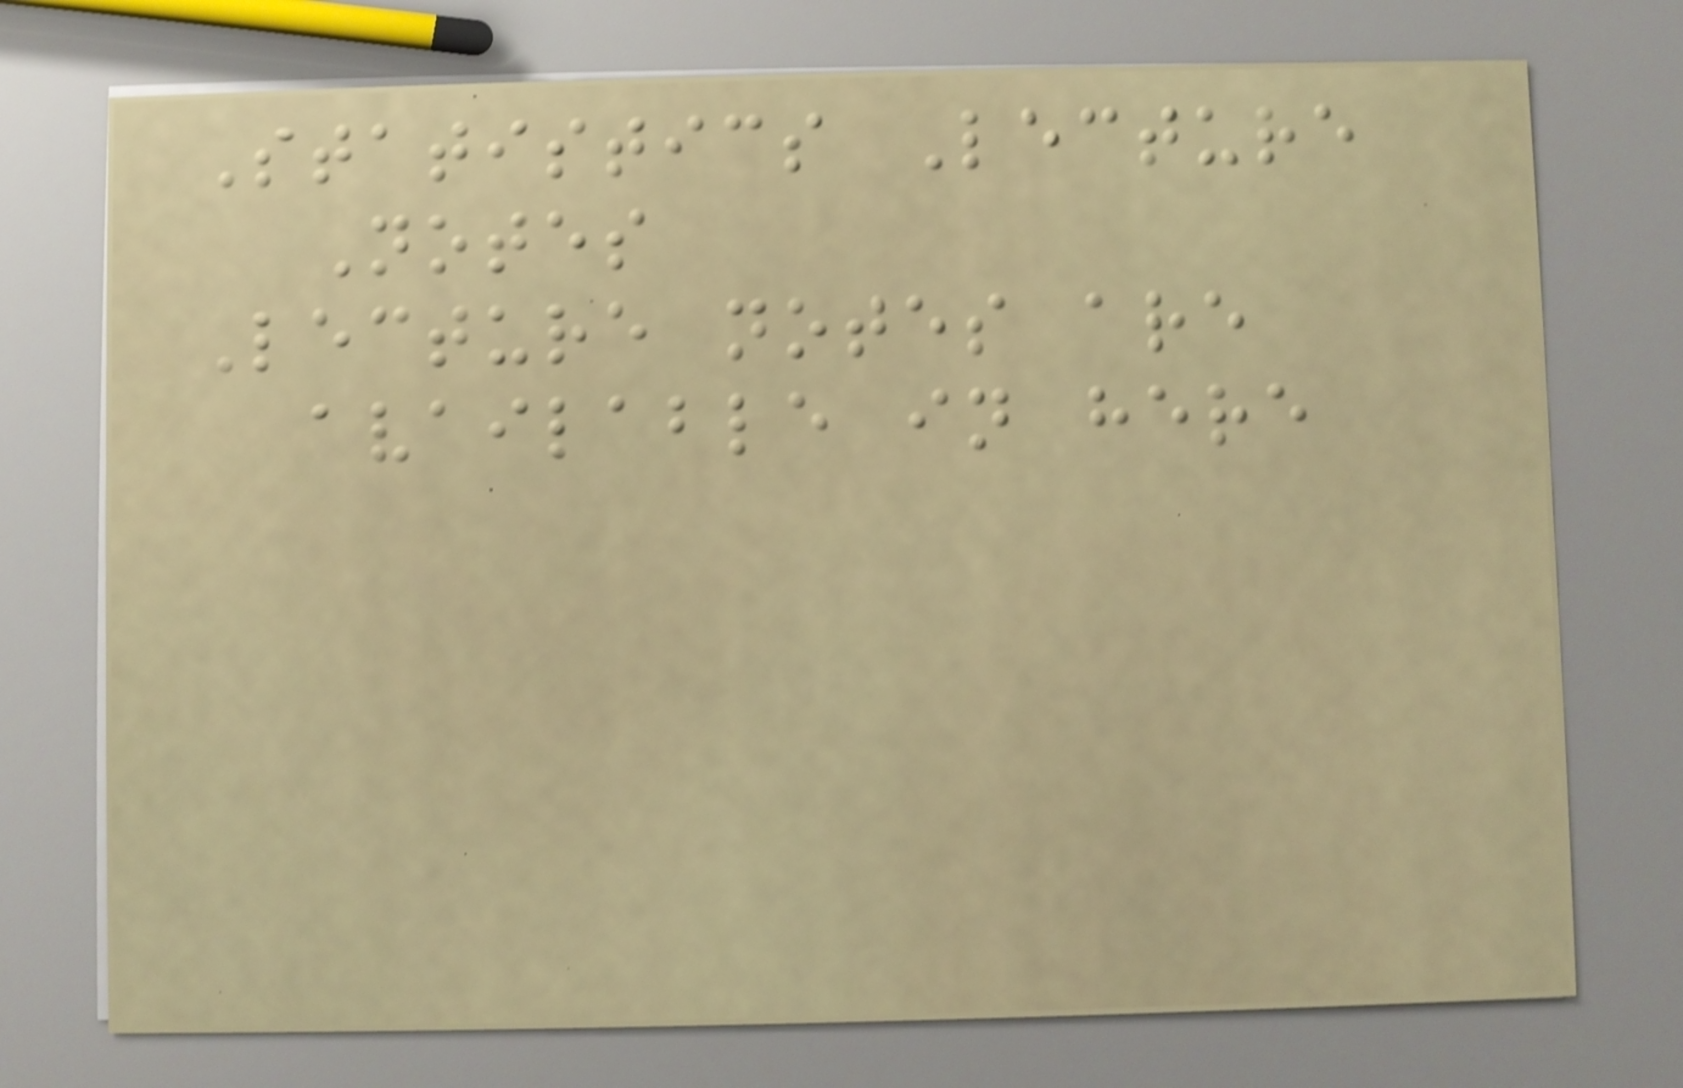Statistics Lecture
Notes
Lecture notes are
available in here
